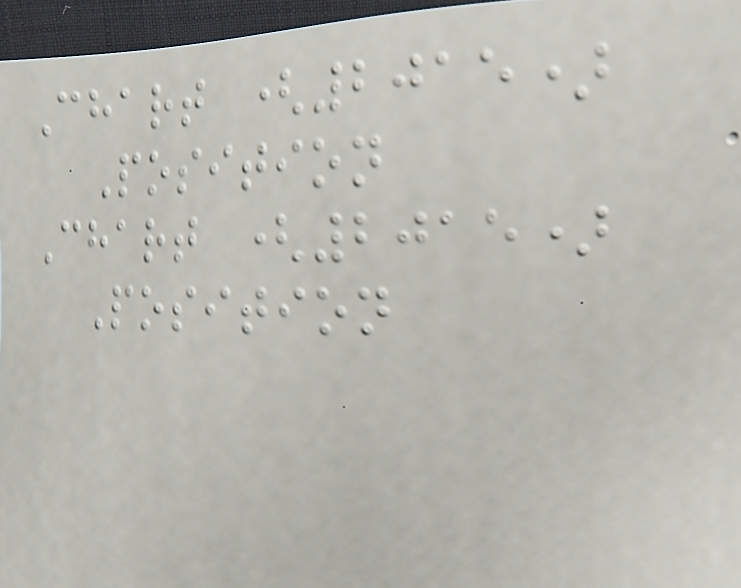Chart (2015)
Position
Chart (2015)
Position
